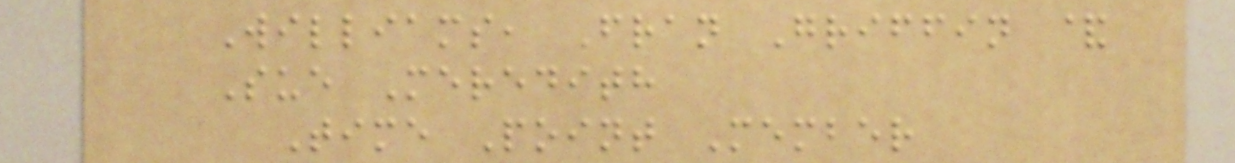Williams, Fran Griffin &
Sue Meredith
Time Point Member
